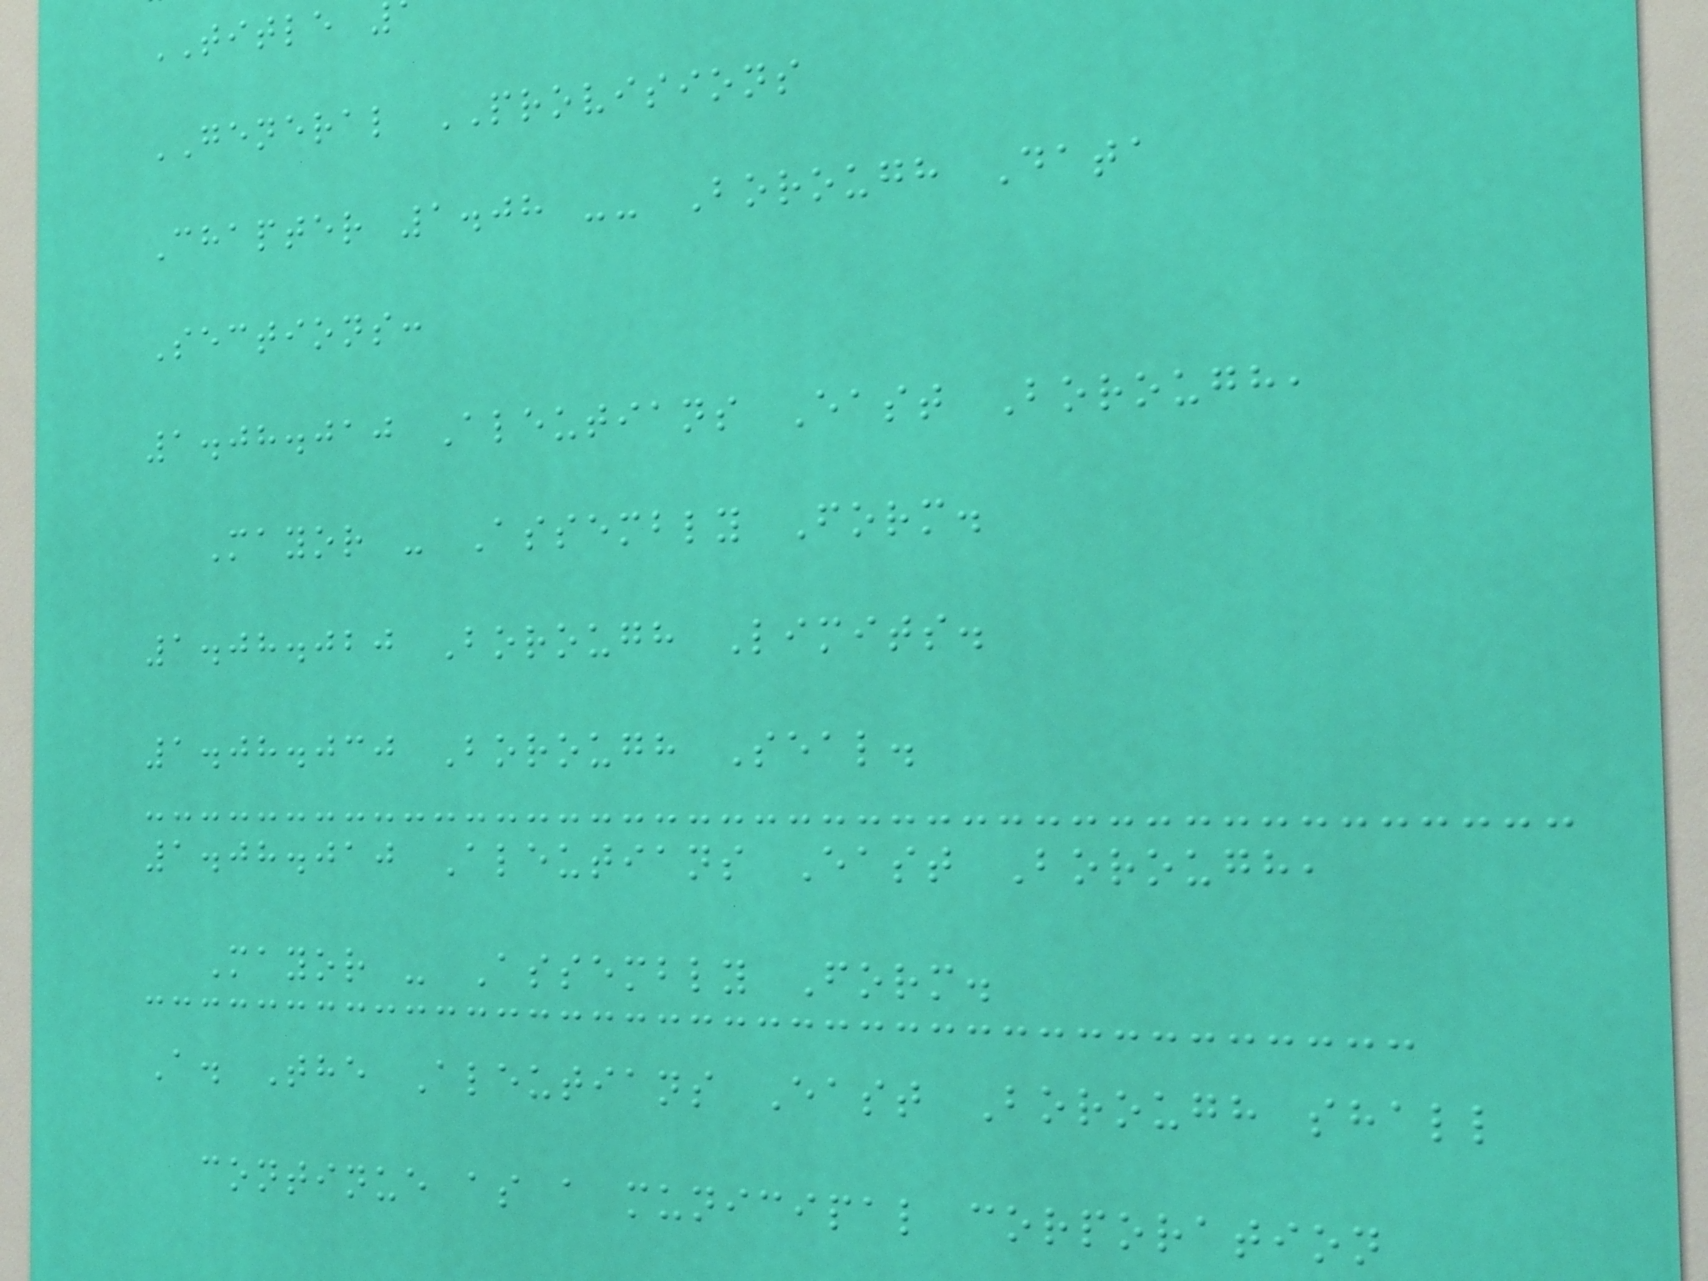TITLE
GENERAL PROVISIONS
Chapter 1.08 -- Borough Data
Sections:
1.08.010 Aleutians East Borough,
Mayor - Assembly Form.
1.08.020 Borough Limits.
1.08.030 Borough Seal.
1.08.010 Aleutians East Borough,
Mayor - Assembly Form.
A. The Aleutians East Borough shall
continue as a municipal corporation
